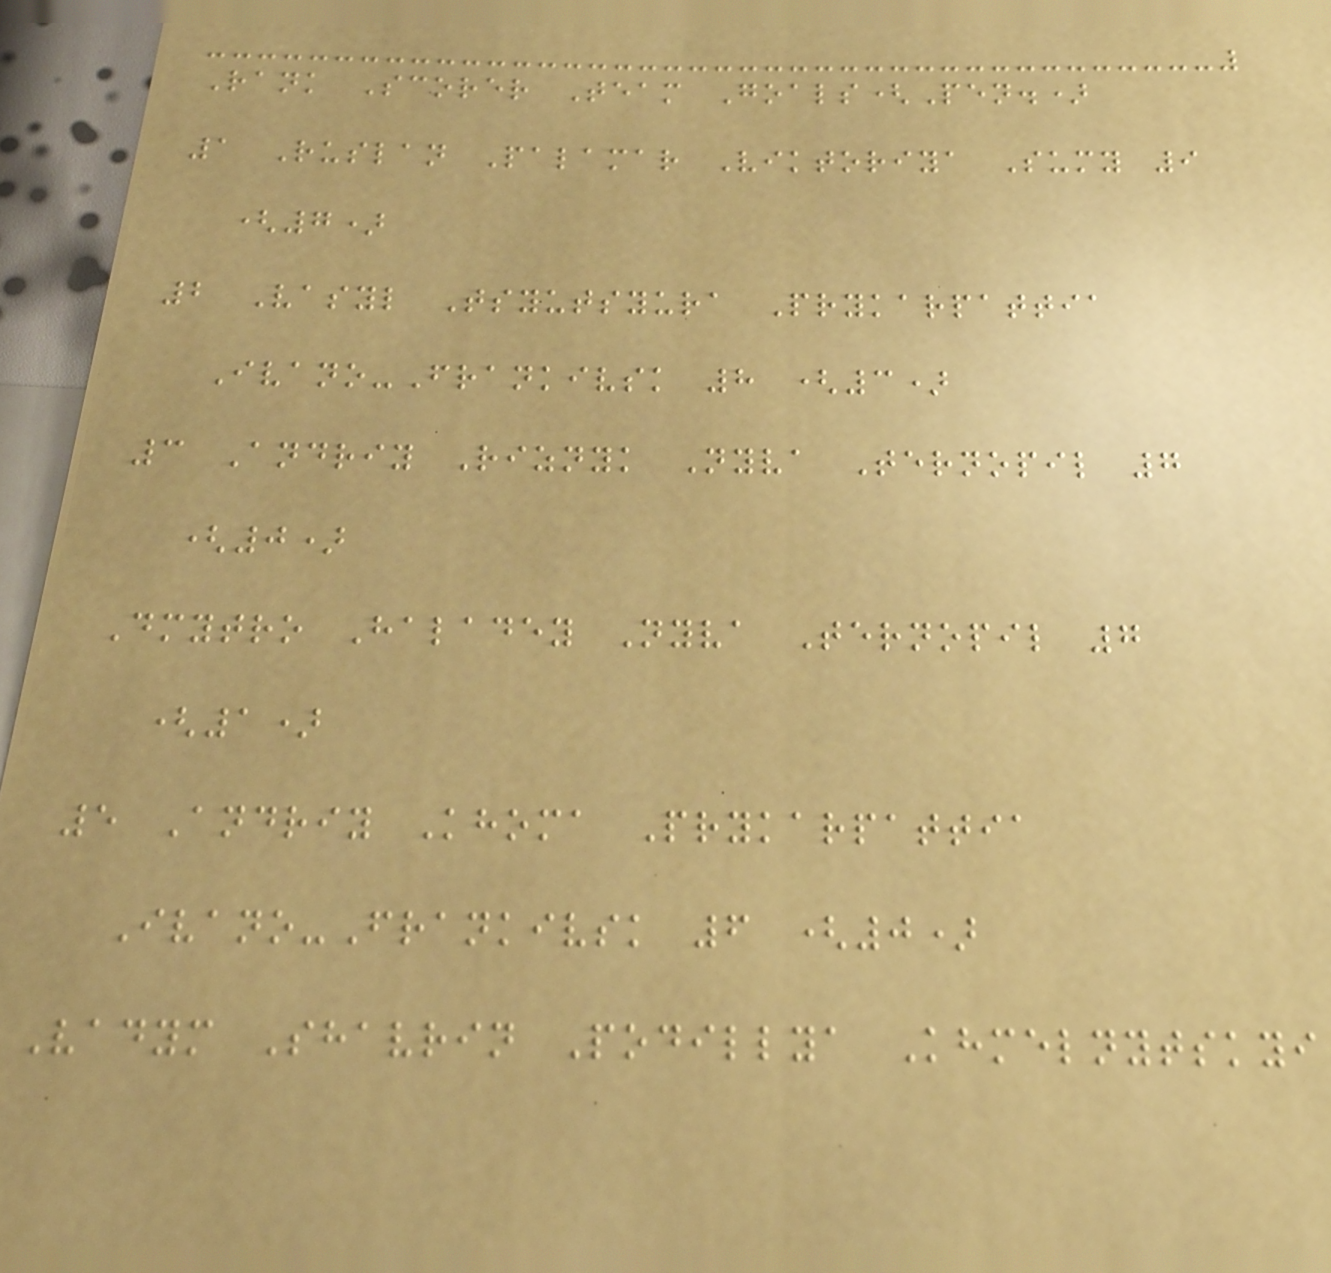Rank Scorer Team Goals(Pen.)
1 Ruslan Palamar Viktoriya Sumy 9
(7)
2 Vasyl Tsyutsyura Prykarpattia
Ivano-Frankivsk 8 (3)
3 Andriy Riznyk Nyva Ternopil 7
(0)
Dmytro Haladey Nyva Ternopil 7
(1)
5 Andriy Khoma Prykarpattia
Ivano-Frankivsk 6 (0)
Vadym Shavrin Podillya Khmelnytskyi
